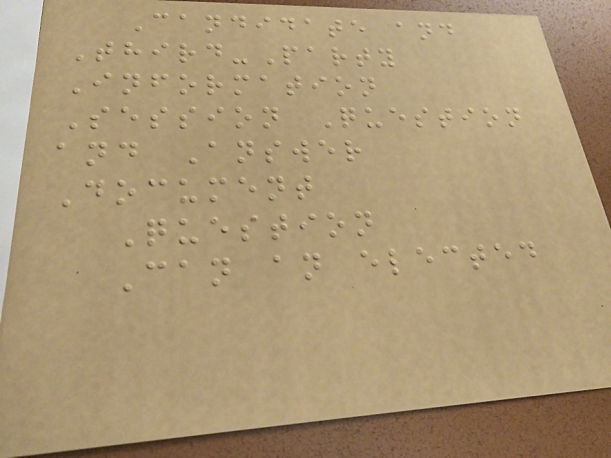Candidate and
Third-Party
Information
Session Question
and Answer
Document
Question
Can an elected
